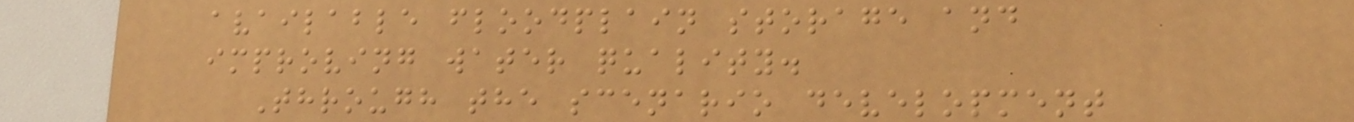available floodplain storage and
improving water quality.
Through the scenario development
